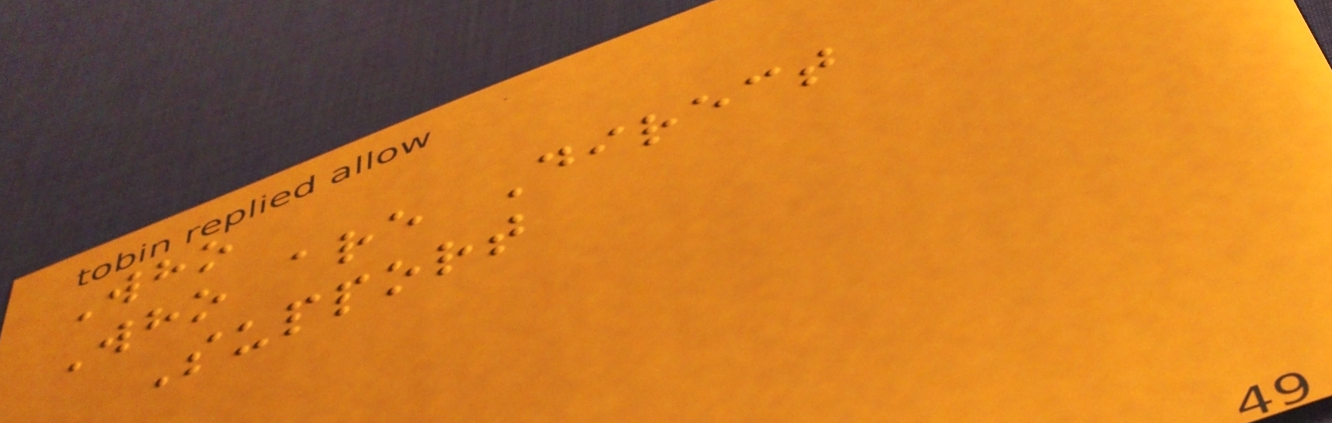Who
Who are Direct
Support
